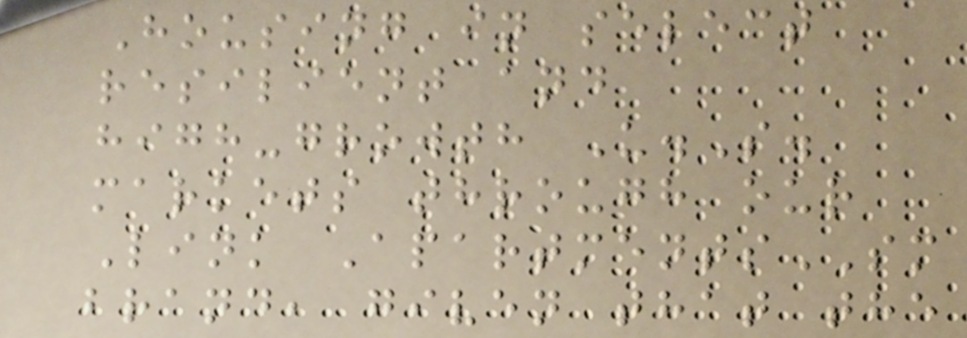Housing in select
resilient and
high-growth U.S.
markets through our
Link ApartmentsSM
brand, given that the
